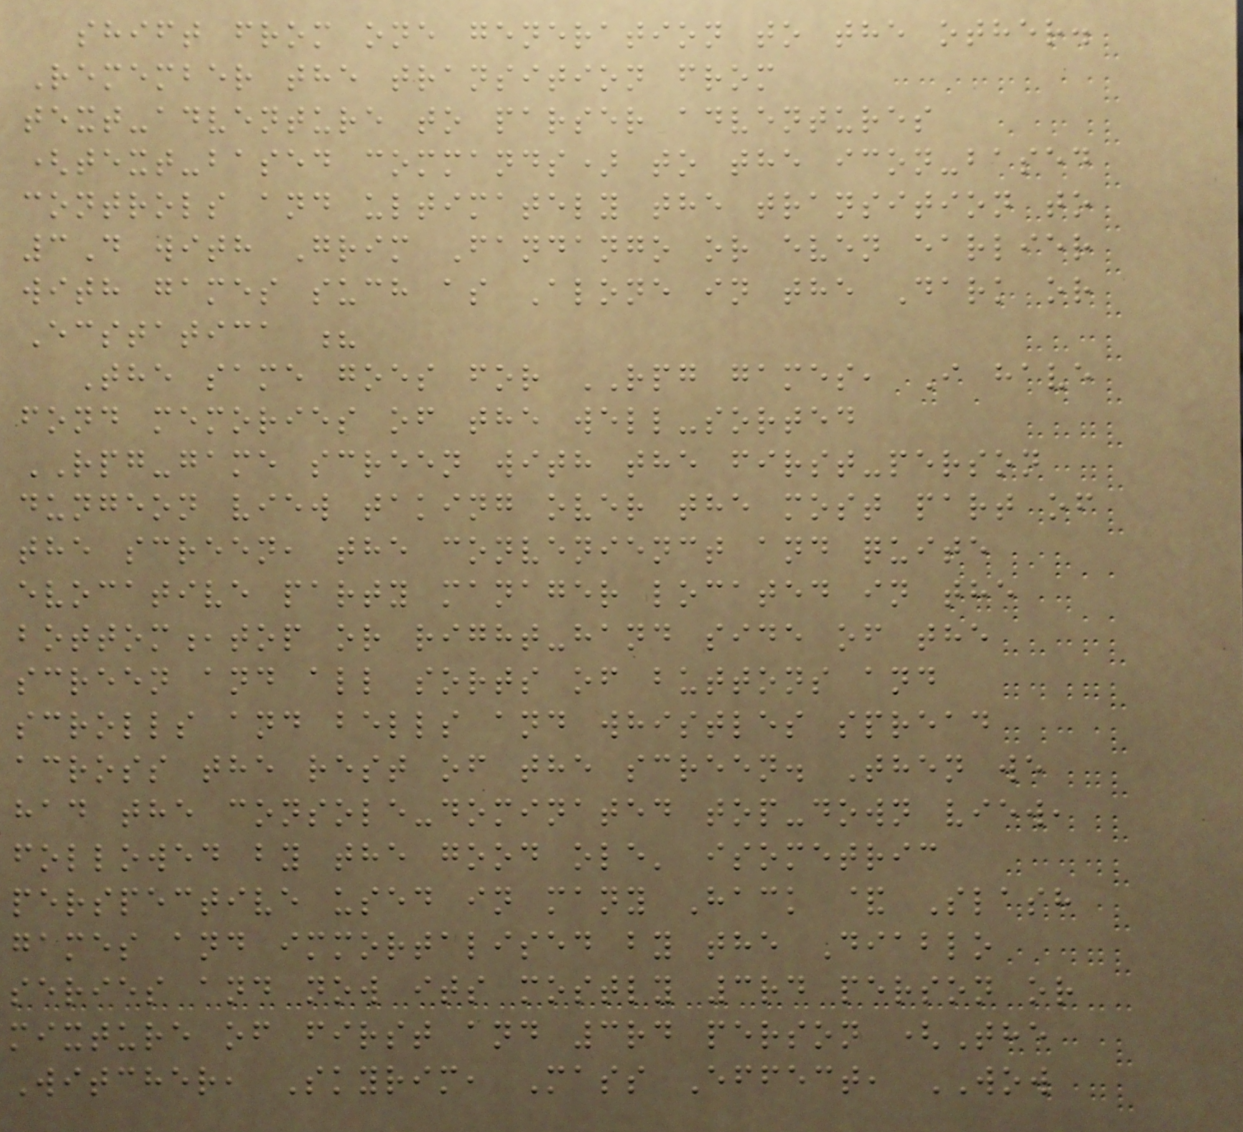shift from one generation to the other.
Remember the transition from
text-adventure to parser adventures
(text-based commands) to the icon-based
controls and ultimately the transition to
3D with Grim Fandango or even earlier
with games such as Alone in the Dark or
Ecstatica ?
The same goes for RPG games, I have
fond memories of the well-sorted
RPG-game screen with the first-person
dungeon view taking over the most part of
the screen, the convenienct and quite
evocative party manager located in the
bottom,top or right-hand side of the
screen and all sorts of buttons and
scrolls and bells and whistles spread
across the rest of the screen. Then we
had the console-dominated top-down view,
followed by the good ole' isometric
perspective used in many Hack & Slash
games and immortalised by the Diablo
series and now its mostly 3rd person or
mixture of first and 3rd person (The
Witcher, Skyrim, Mass Effect, WOW
